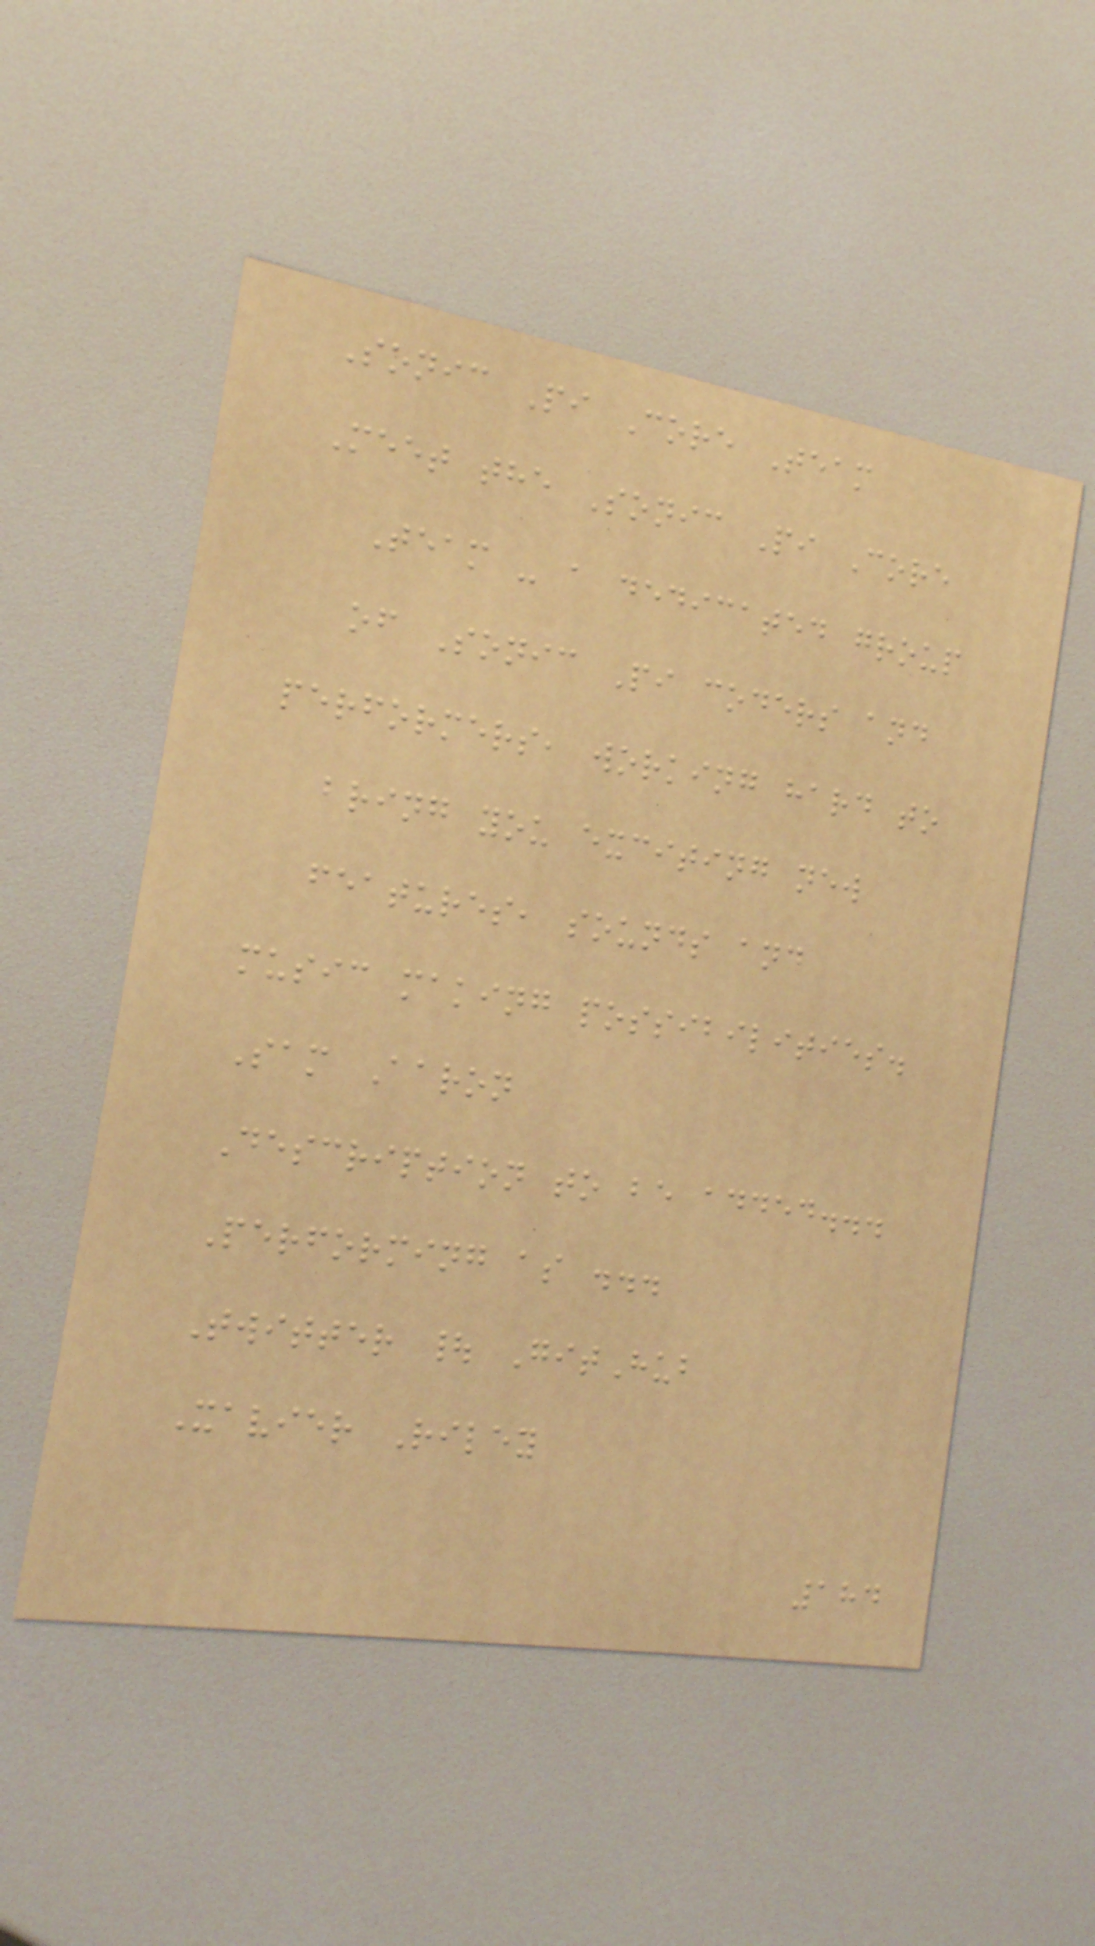Sonic Pi Core Team
Meet the Sonic Pi Core
Team - a dedicated group
of Sonic Pi coders and
performers, working hard to
bring you exciting new
features, sounds and
music making possibilities.
Sam Aaron
Description to be added...
Performing as ...
Twitter | GitHub
Xavier Riley
184
